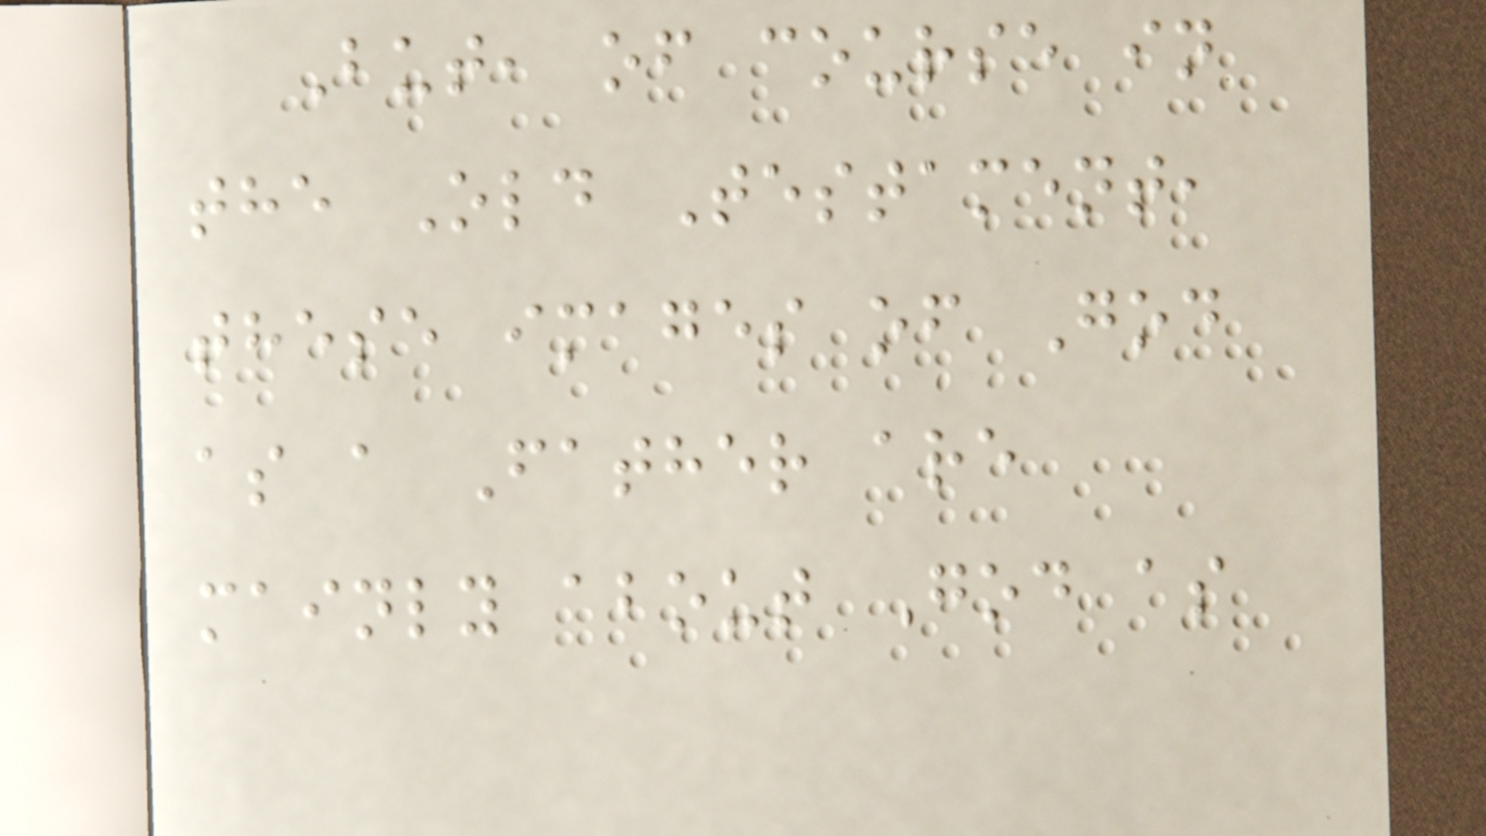But, of course in
the Old Testament,
these images of God
as a Father are
mainly about God as
